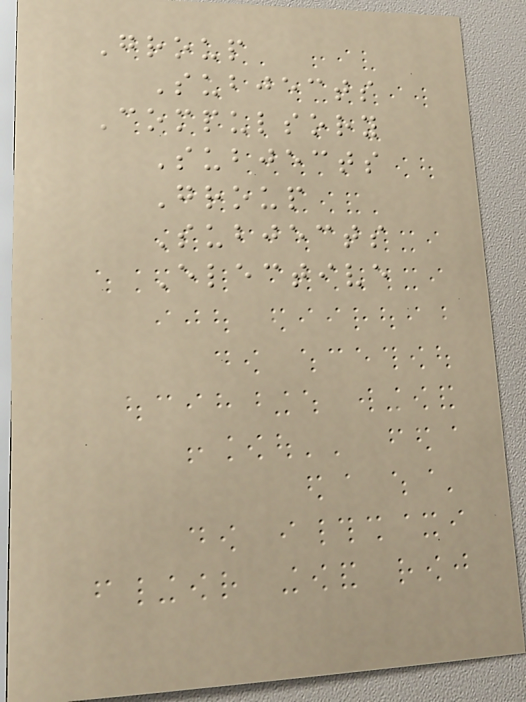Group
Subjects
Compulsory
Subjects
Group
Subjects
Elective
